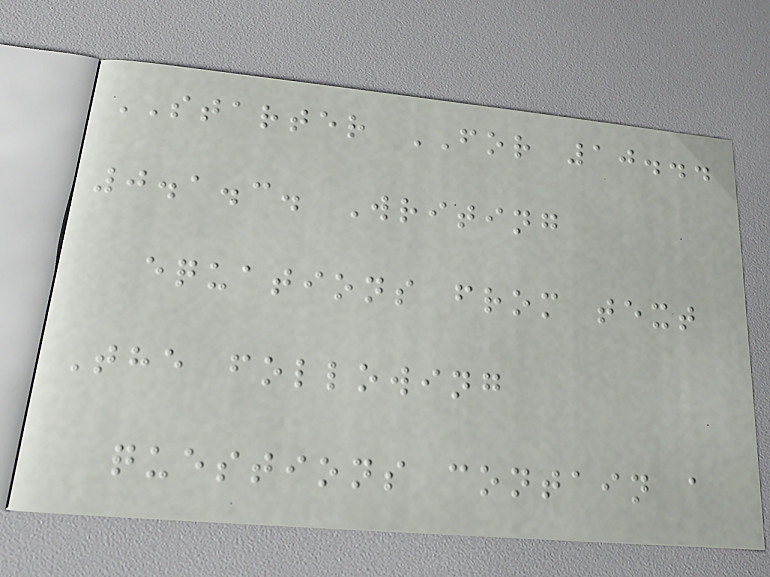STARTER FOR 10...
0.1.3. Writing
equations from text
The following
questions contain a
